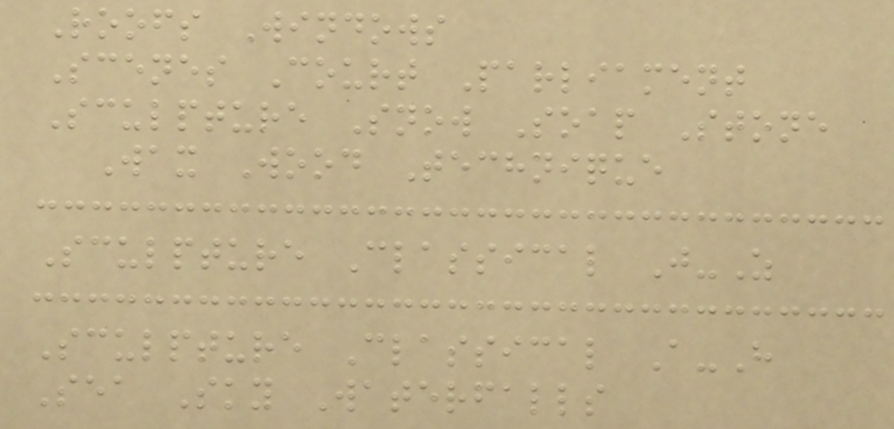Roofs Windows
Scenes Court Parliament
Sculpture Snow Soap Stone
Wax Wood Technique
Sculpture Classical J-Z
Sculpture Classical A-H
Sea Sky Waterfalls
